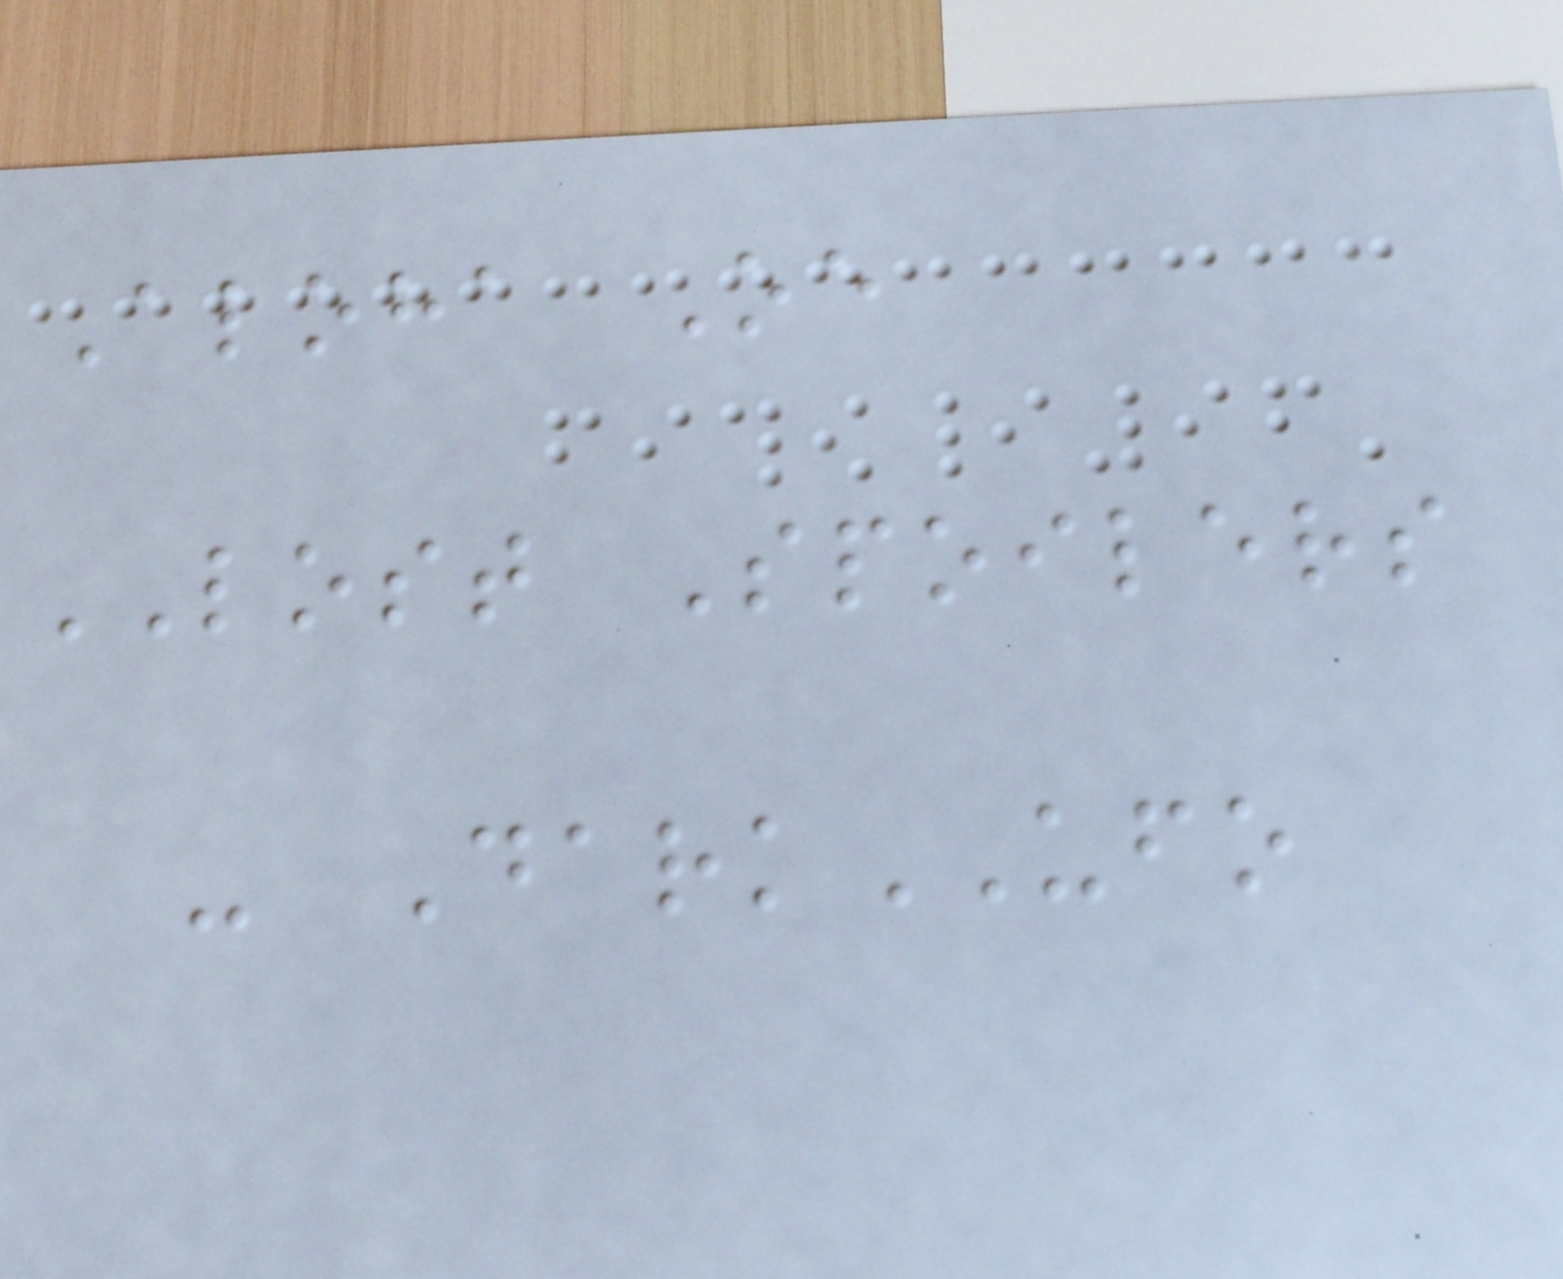Aloha Oe
LOST Spoilers
- DarkUFO
